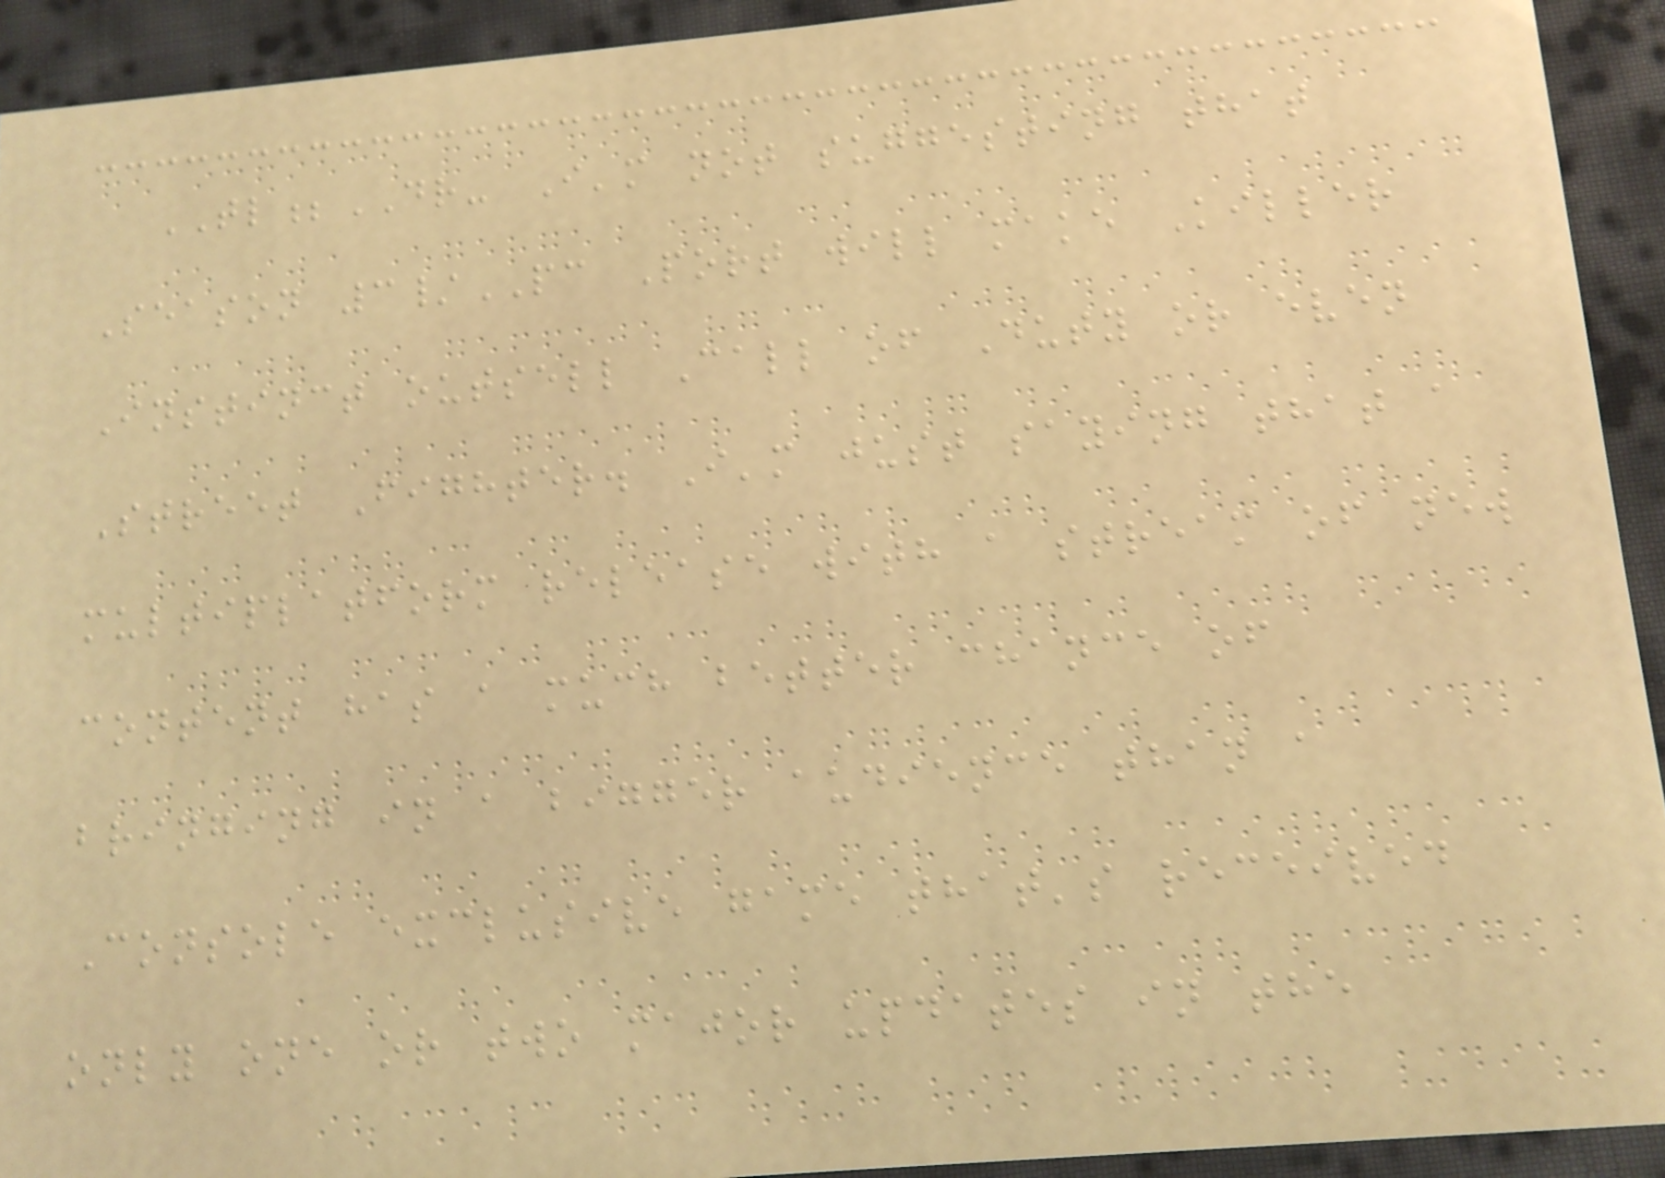TL;DR- I'm not suggesting that
Season 3/PC Port will make Killer
Instinct outsell Call of Duty or even
Street Fighter. I'm just saying that a
multiplatform release with a stream of new
content has a much better chance of
bringing in a bigger audience than a
Console exclusive game that's received
only one or two major updates in the
